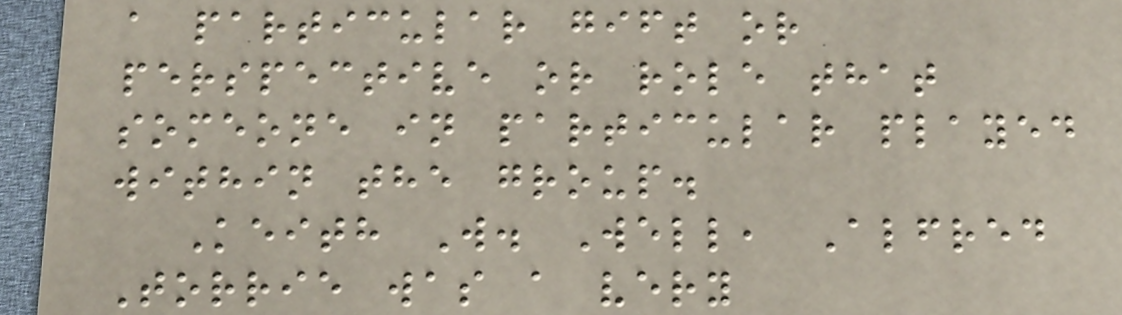a particular gift or
perspective or role that
someone in particular played
within the group.
Keith W. Well, Alfred
Torrie was a very
